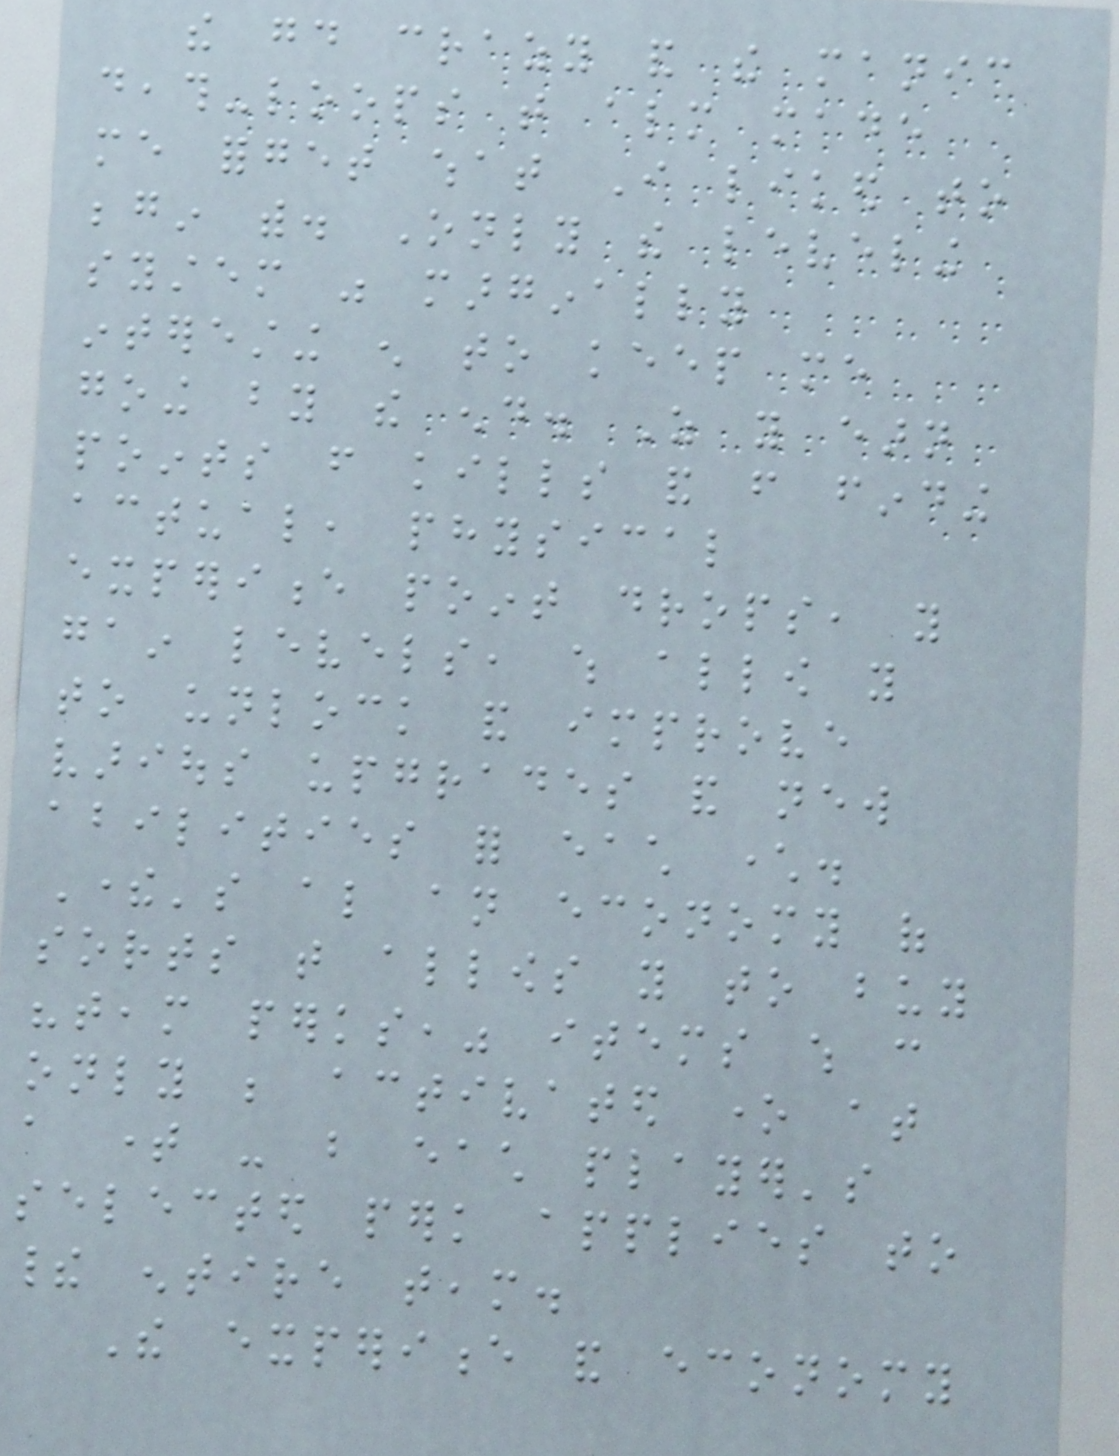the good crazy and the manic
death-loops that almost made
me forget what I liked to
begin with. Only the leveling
system was marginally
interesting enough to keep me
going by the end. As you earn
points from kills and from finding
actual, physical
experience point drops, you
gain levels, which allow you
to unlock and improve
various upgrades and new
abilities for each character.
There's also an economy of
sorts that allows you to buy
"team perks," items which can
only be activated one at
a time - but each player's
selected perk applies to
their entire team.
The experience and economy
